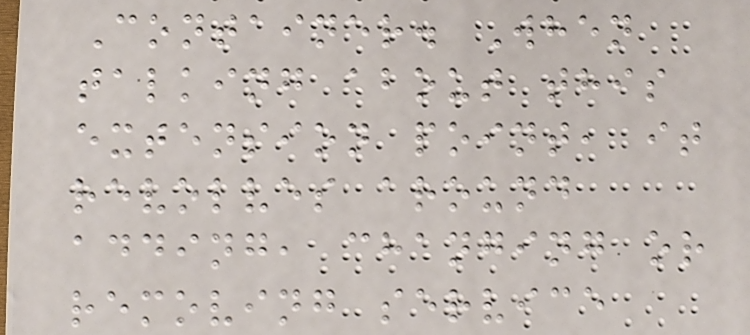Container. When
talking about this
extension point, it
revolves around
adding, changing or
removing service
